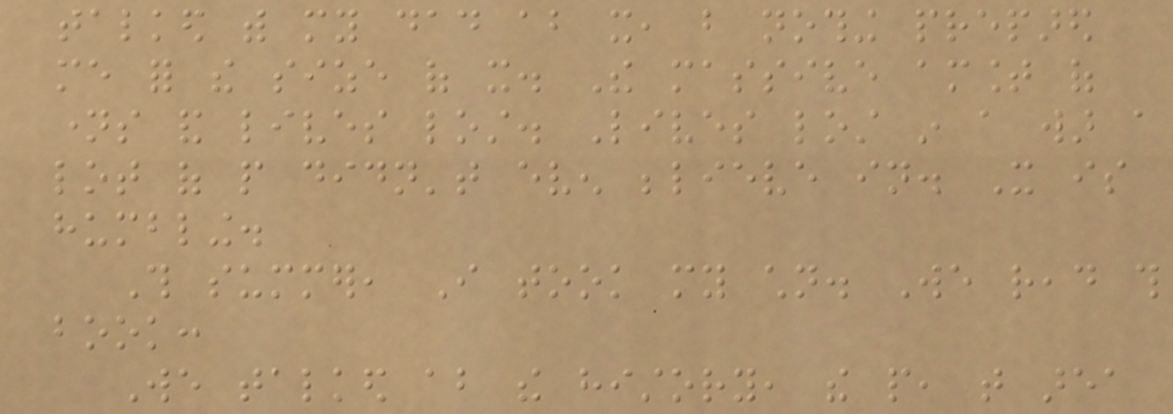talked with my dad about it, but nothing prepared
me for the size of it. The massive amount of
names and lives lost. Lives lost in a war a
lot of people didn't even believe in. It is
humbling.
This summer, I took my children. We read this
book:
We talked about the history, the people, that area
